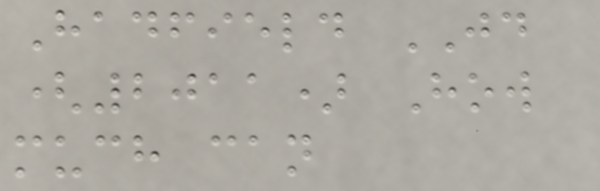Hadfield JD
(2011) How
much can
